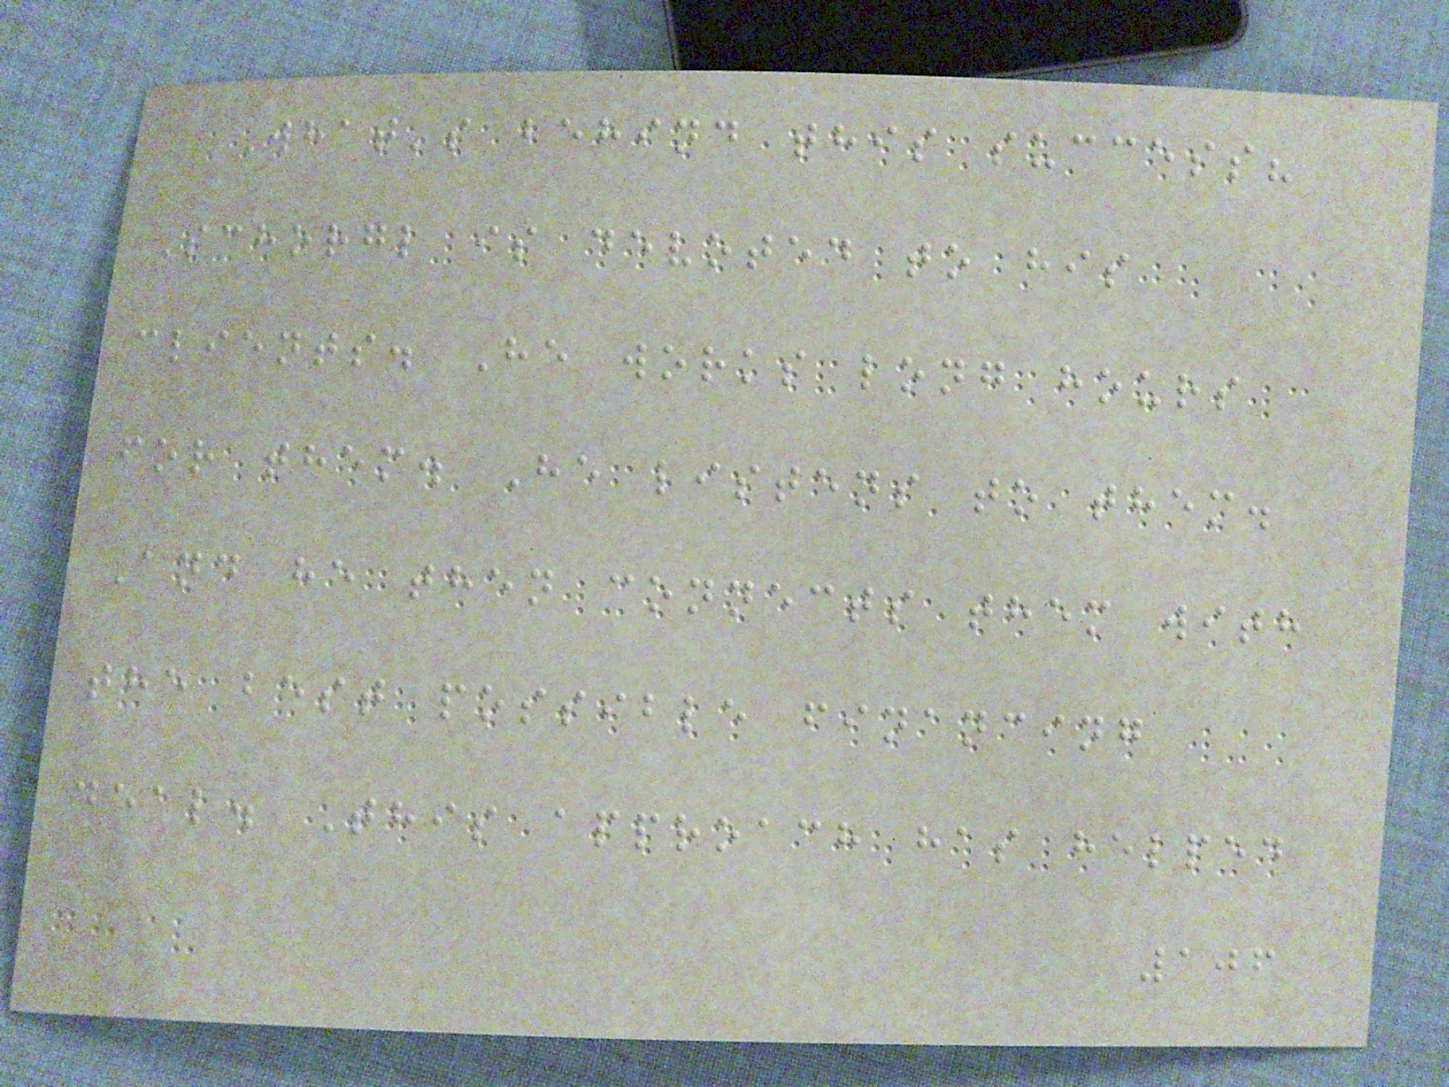What's behind this success?
Schorgl is devoted to his
clients. He works long hours
for them. He listens to them.
And he then connects them with
the best possible financing
deal. This approach has helped
106
